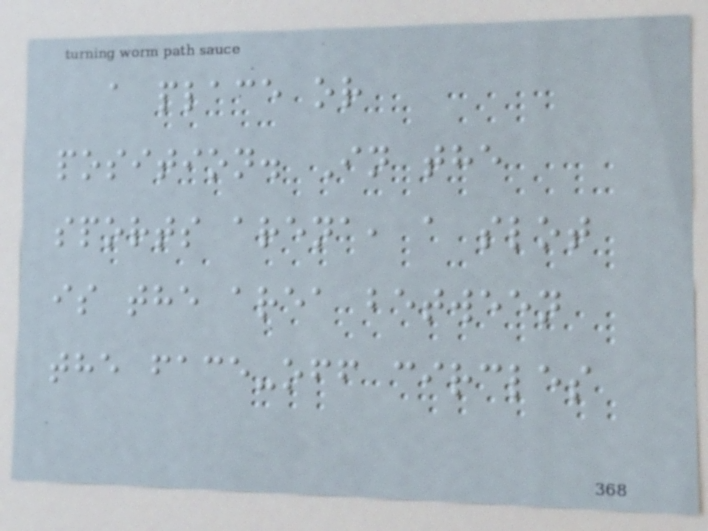a place or
position. In the
sports arena, a slot
is the area between
the face-off circles
